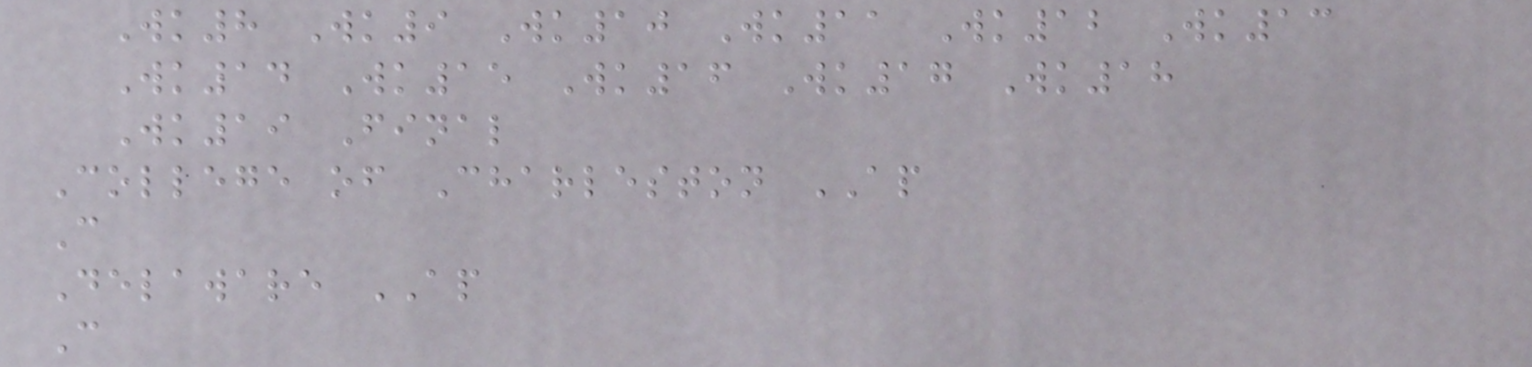Wk8 Wk9 Wk10 Wk11 Wk12 Wk13
Wk14 Wk15 Wk16 Wk17 Wk18
Wk19 Final
College of Charleston AP
C
Delaware AP
C
